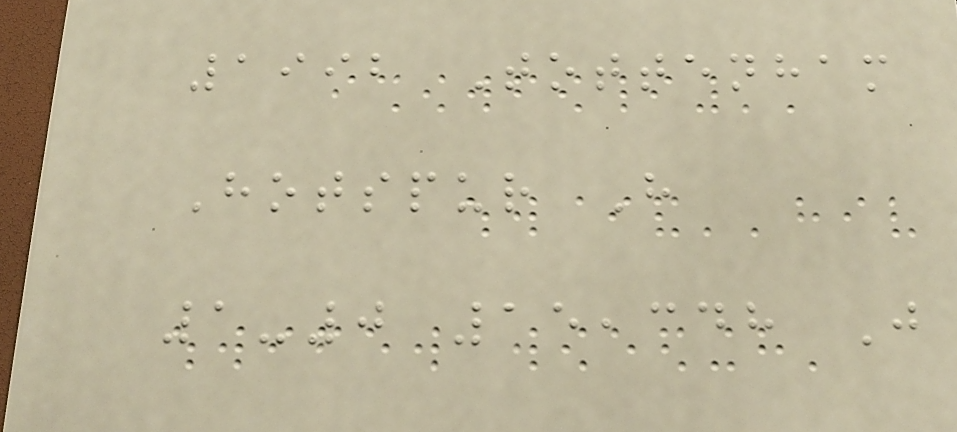1992 Tottenham
Hotspur H
1-0 15,348 J
